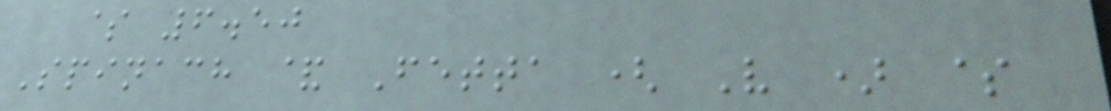$ 6.50
Spinach & Fetta ( V ) $
